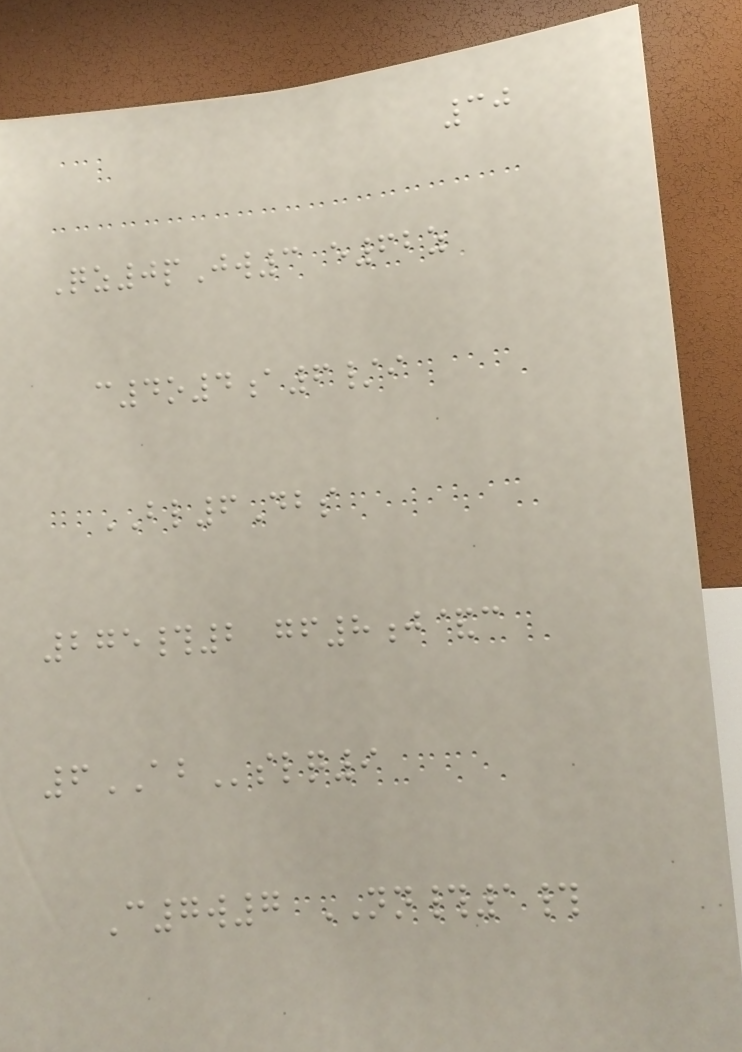30
Qz0pJw3 e62z
c4o4a6/i
BL6Dbs
275#2 gf8j&c
6ABslq9
C7w7 NN#1#
